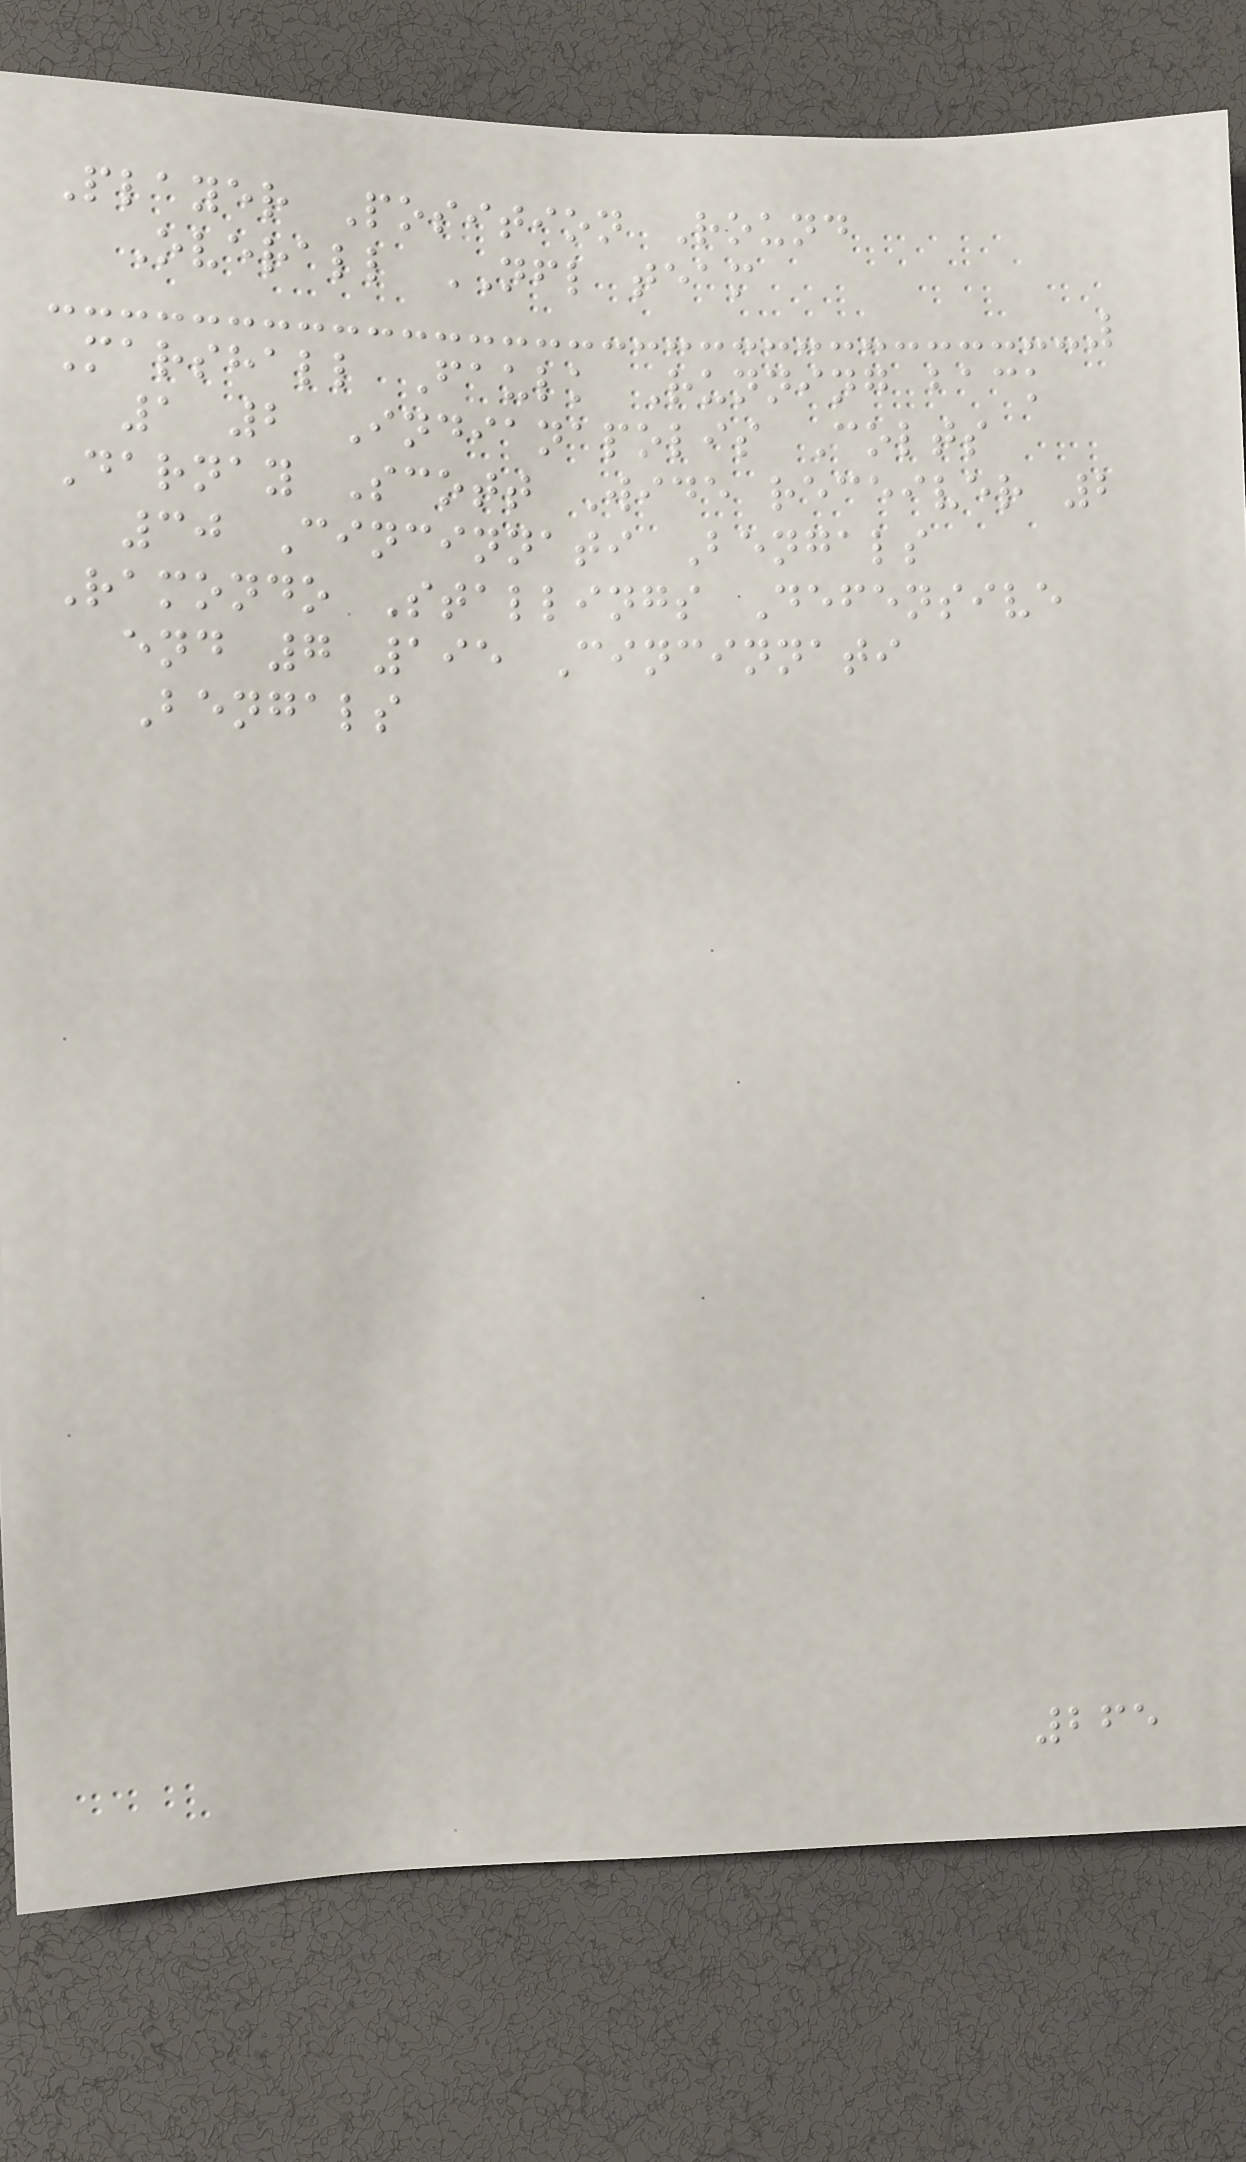Player Position Round
Overall NFL team
Marshall Faulk Running back
1 2 Indianapolis Colts
Darnay Scott Wide receiver 2
30 Cincinnati Bengals
Ramondo Stallings Defensive
end 7 195 Cincinnati
Bengals
265
